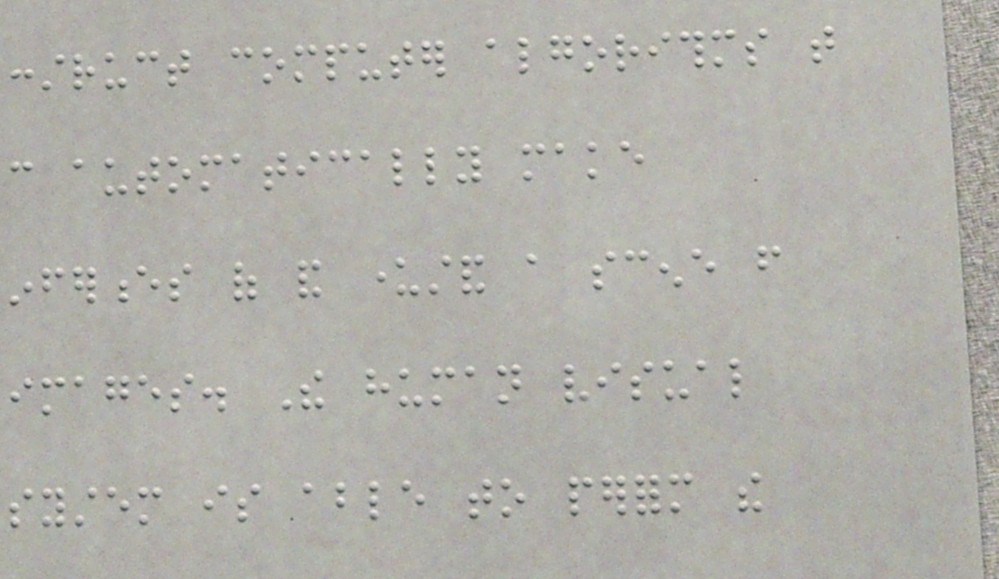construct computer algorithms that
can automatically make
inferences of and understand a scene from
images. The human visual
system is able to perform the
